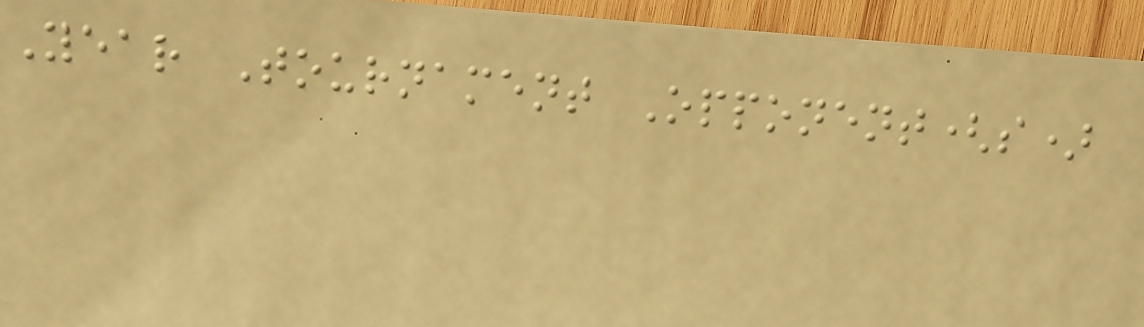Year Tournament Opponent(s)
